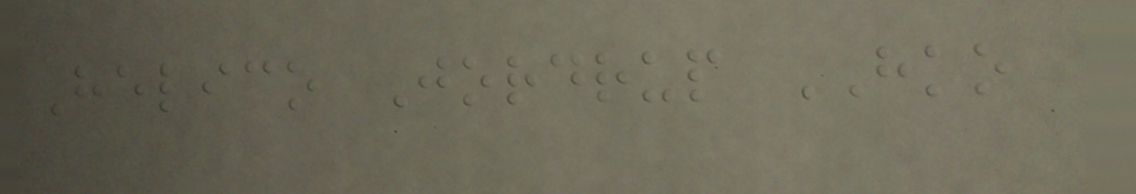Helico Jordrup HKO
